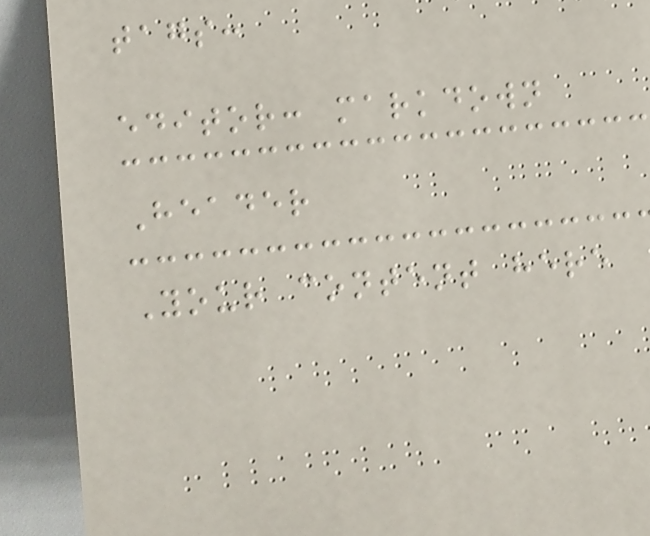tags:
editor: markdown
Header
Your content here
